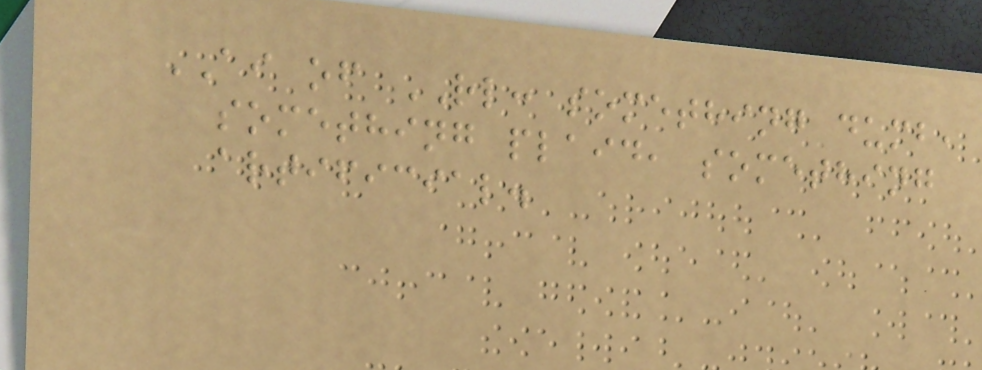AI of RL: something dumb,
something plaid, something
artificial.
